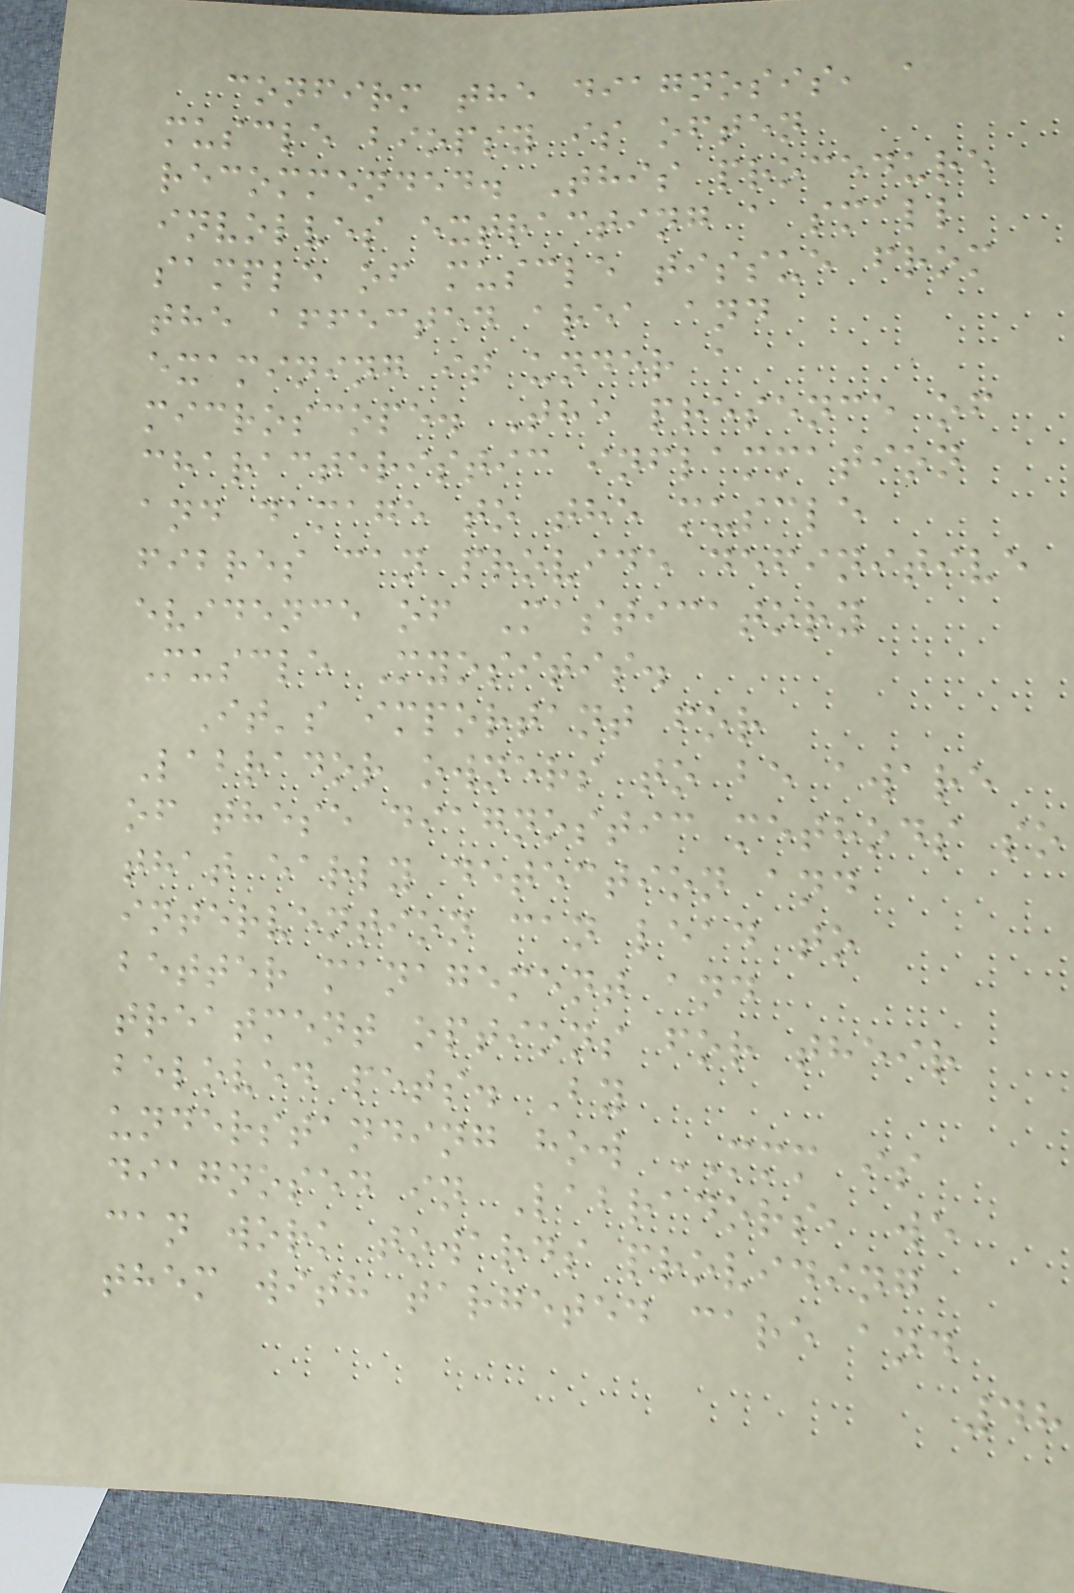confirm the diagnosis, a
muscle biopsy is often
recommended. This procedure
involves extracting a small
sample of muscle tissue from
the affected area and
examining it under a
microscope. The presence of
characteristic inflammation
and damage to the muscle
fibres can provide definitive
evidence of Masticatory
Muscle Myositis.
It's important for
Labrador owners to be aware
of these diagnostic methods so
that early detection and
intervention can lead to
better management and
treatment options for their
beloved pets. By
understanding how MMM is
diagnosed in Labradors, we
can work towards providing
them with targeted care and
48
